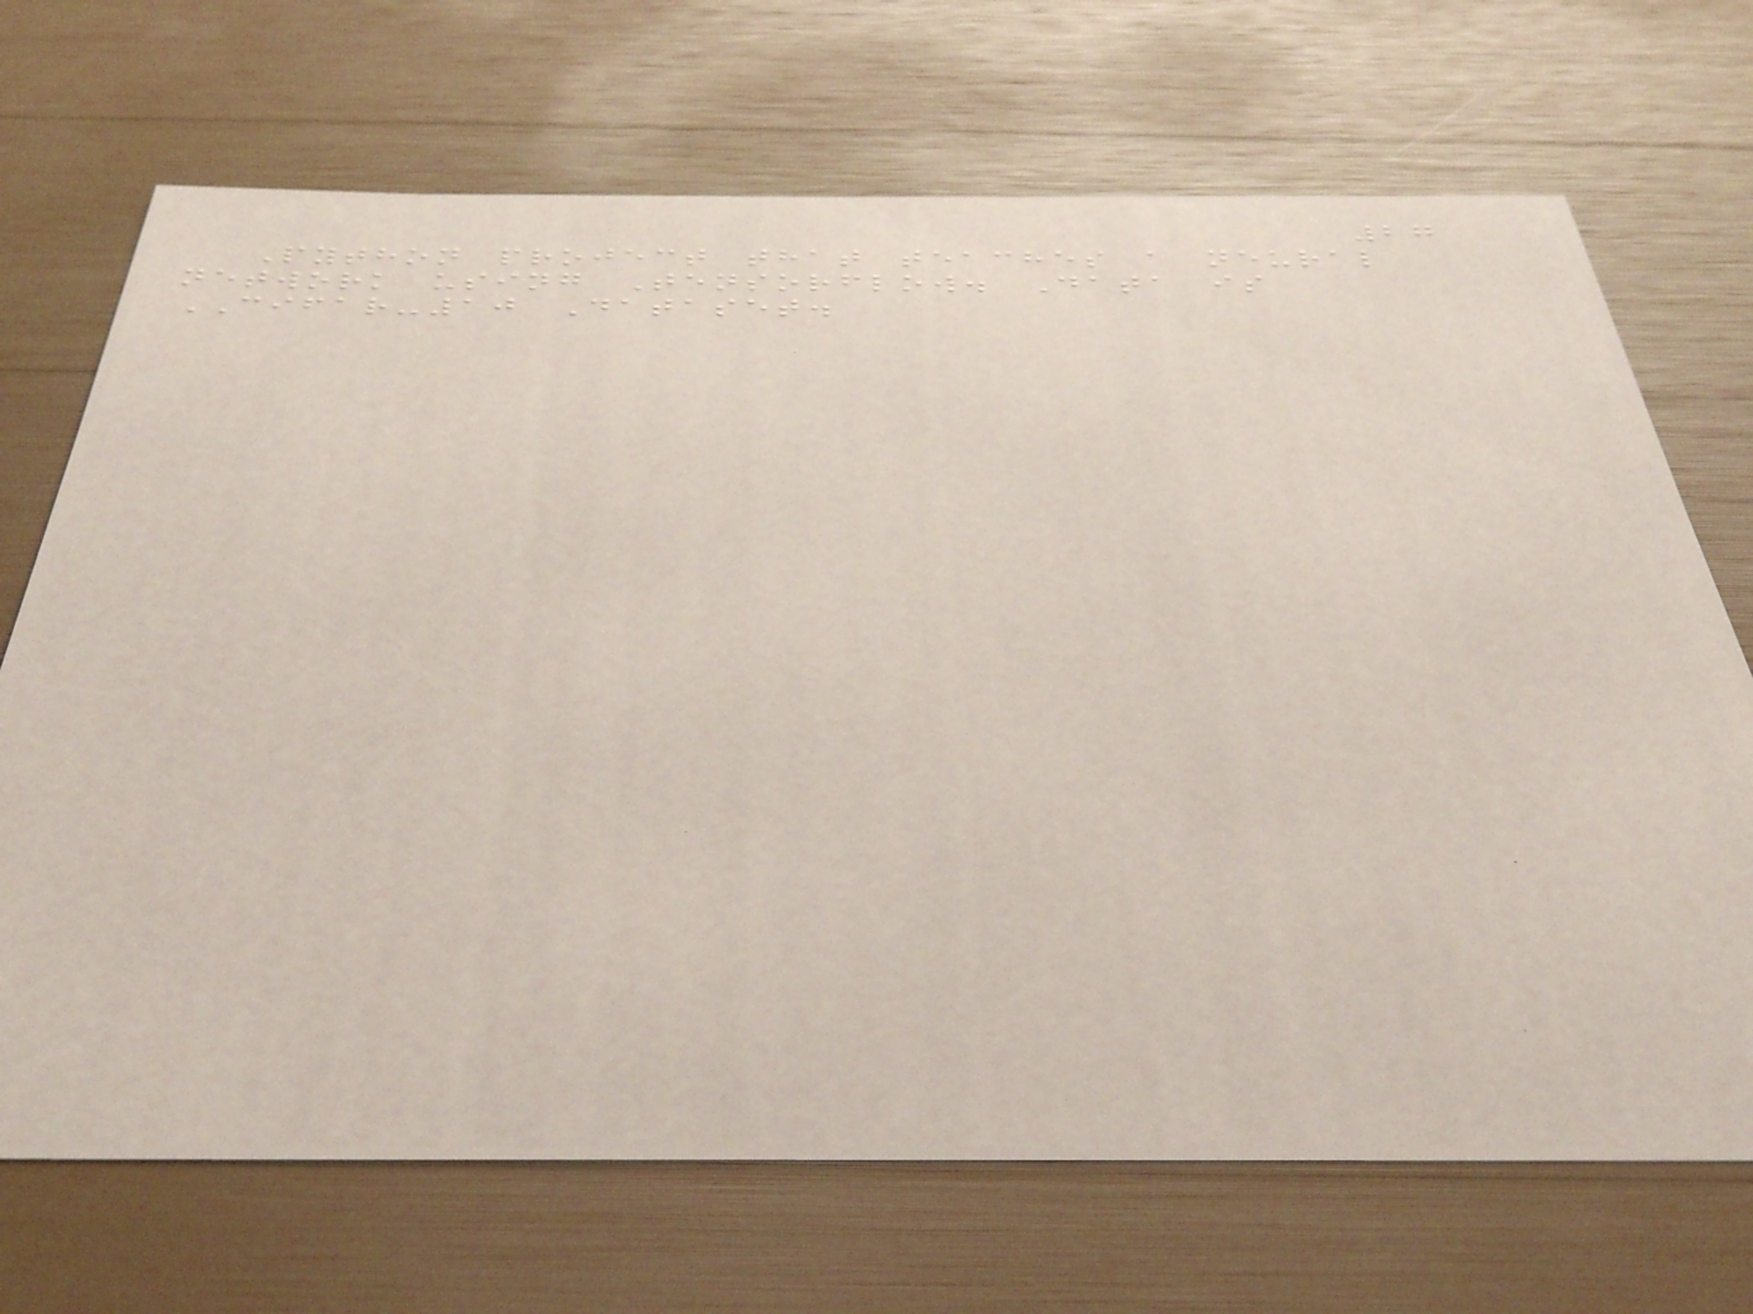27
Python project that teaches a neural
network using Tensorflow. Data is
CIFAR-10 Dataset.
